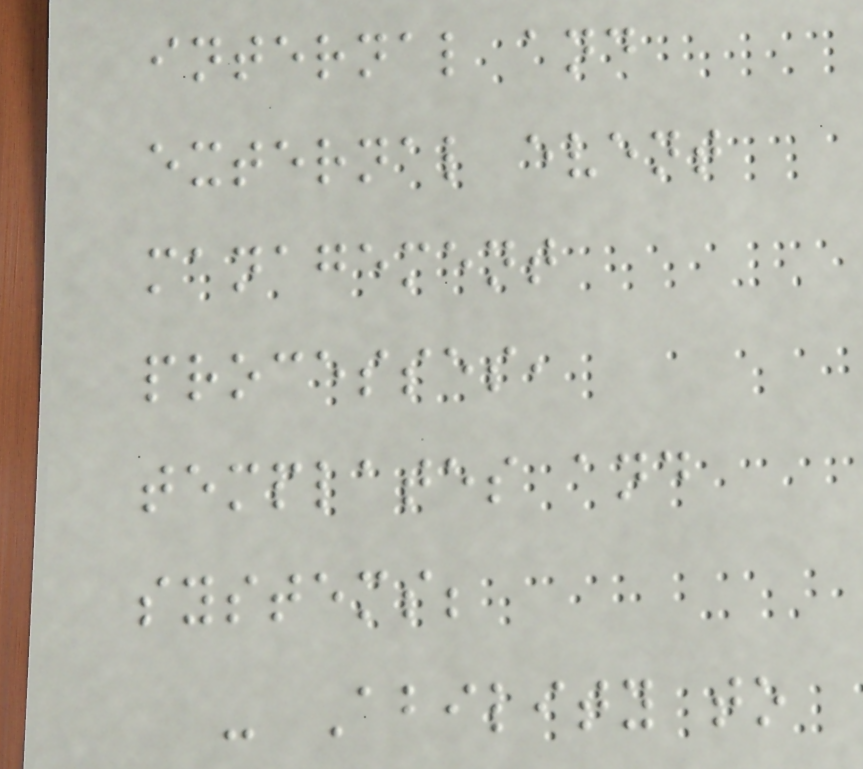internal and
external event
management
processes,
templates and
systems;
- Ability to
